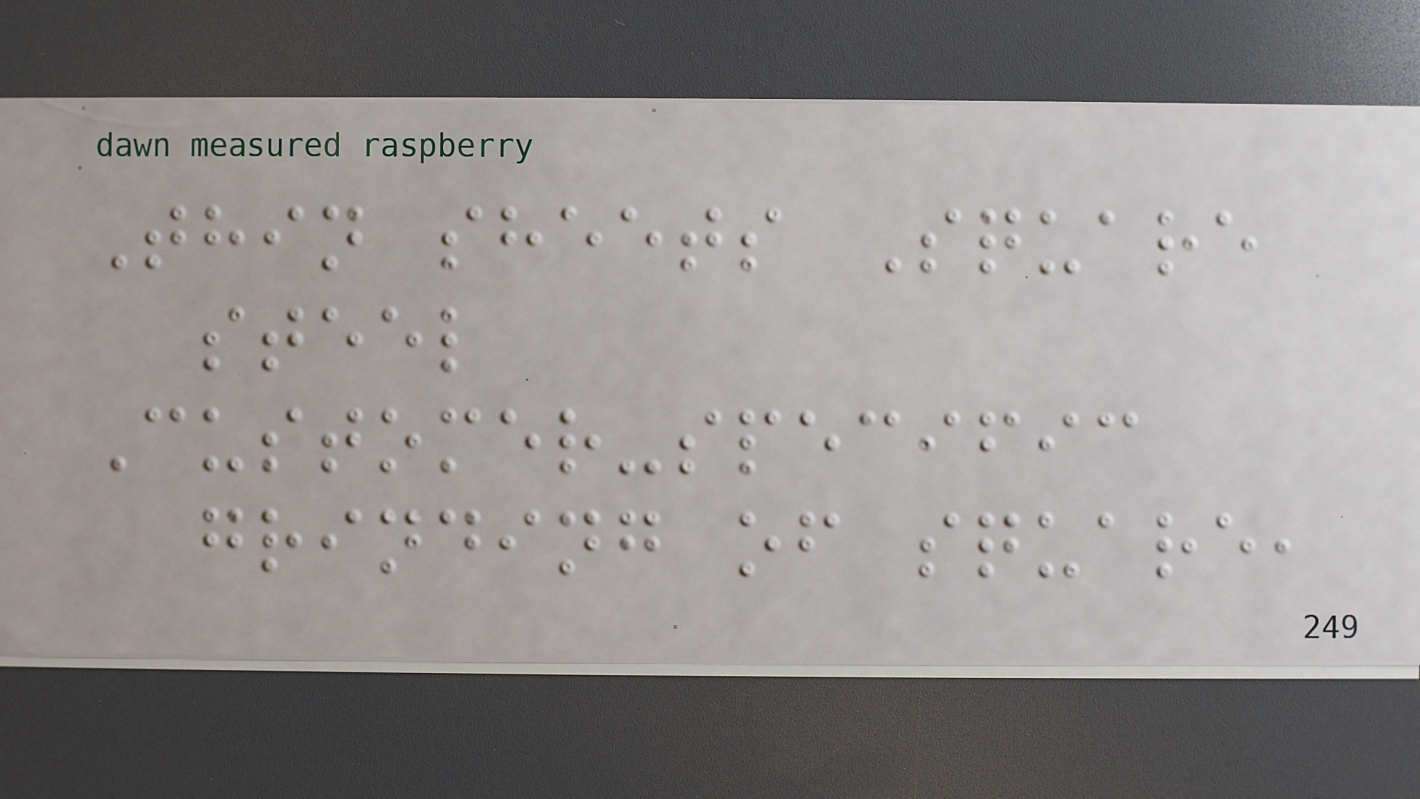Thin sheets Square
steel
Customer-specific
grinding of square,
